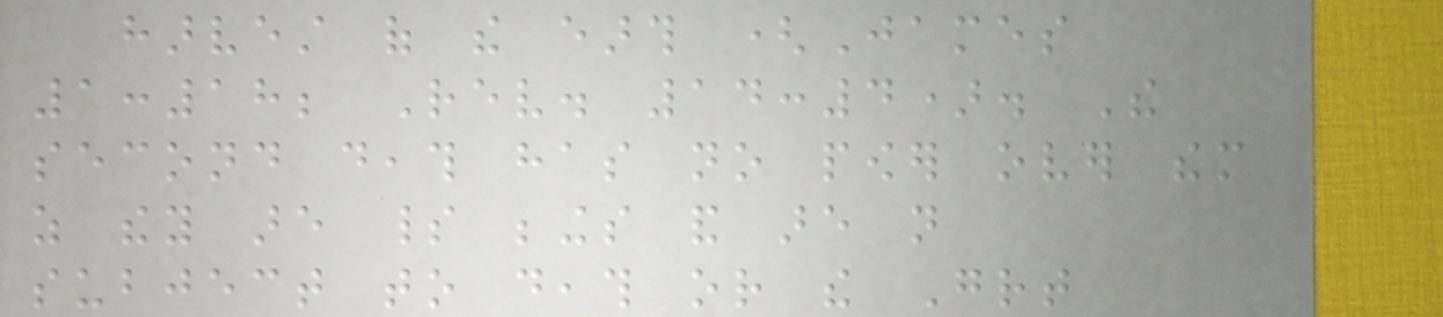harvest of the earth (James
1:18; Rev. 14:4). The
second death has no power over them
as they are spirit beings and are not
subject to death or the Great
